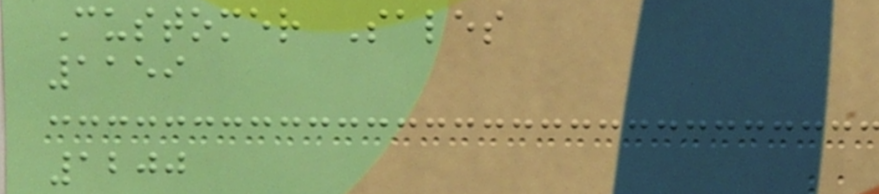Customer Sales
1159
1200
